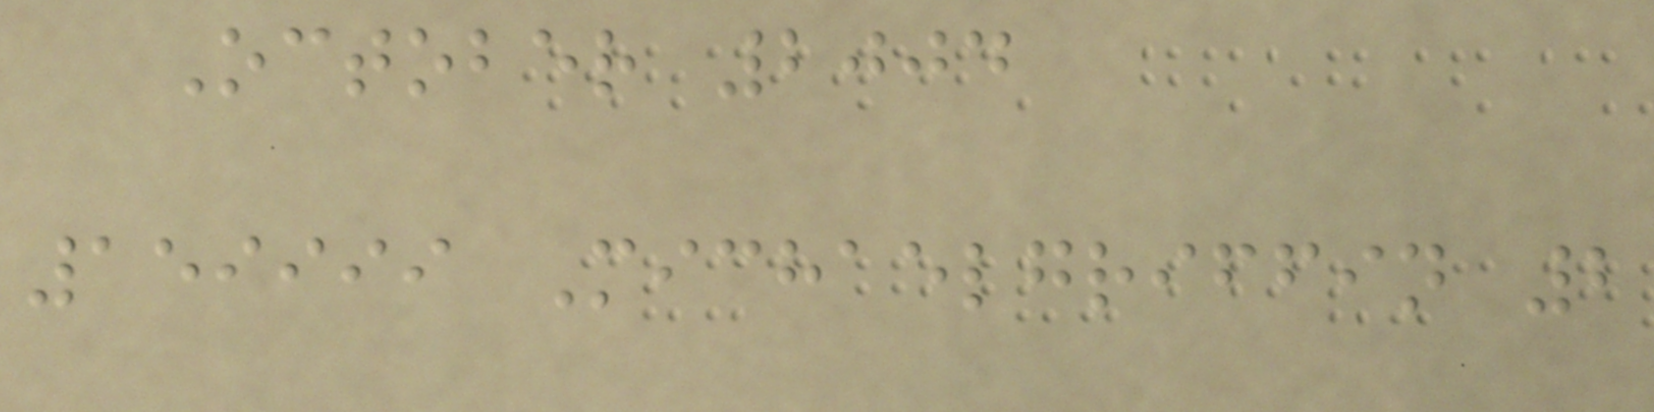October 2004
159999 Michaelgriffin 2
